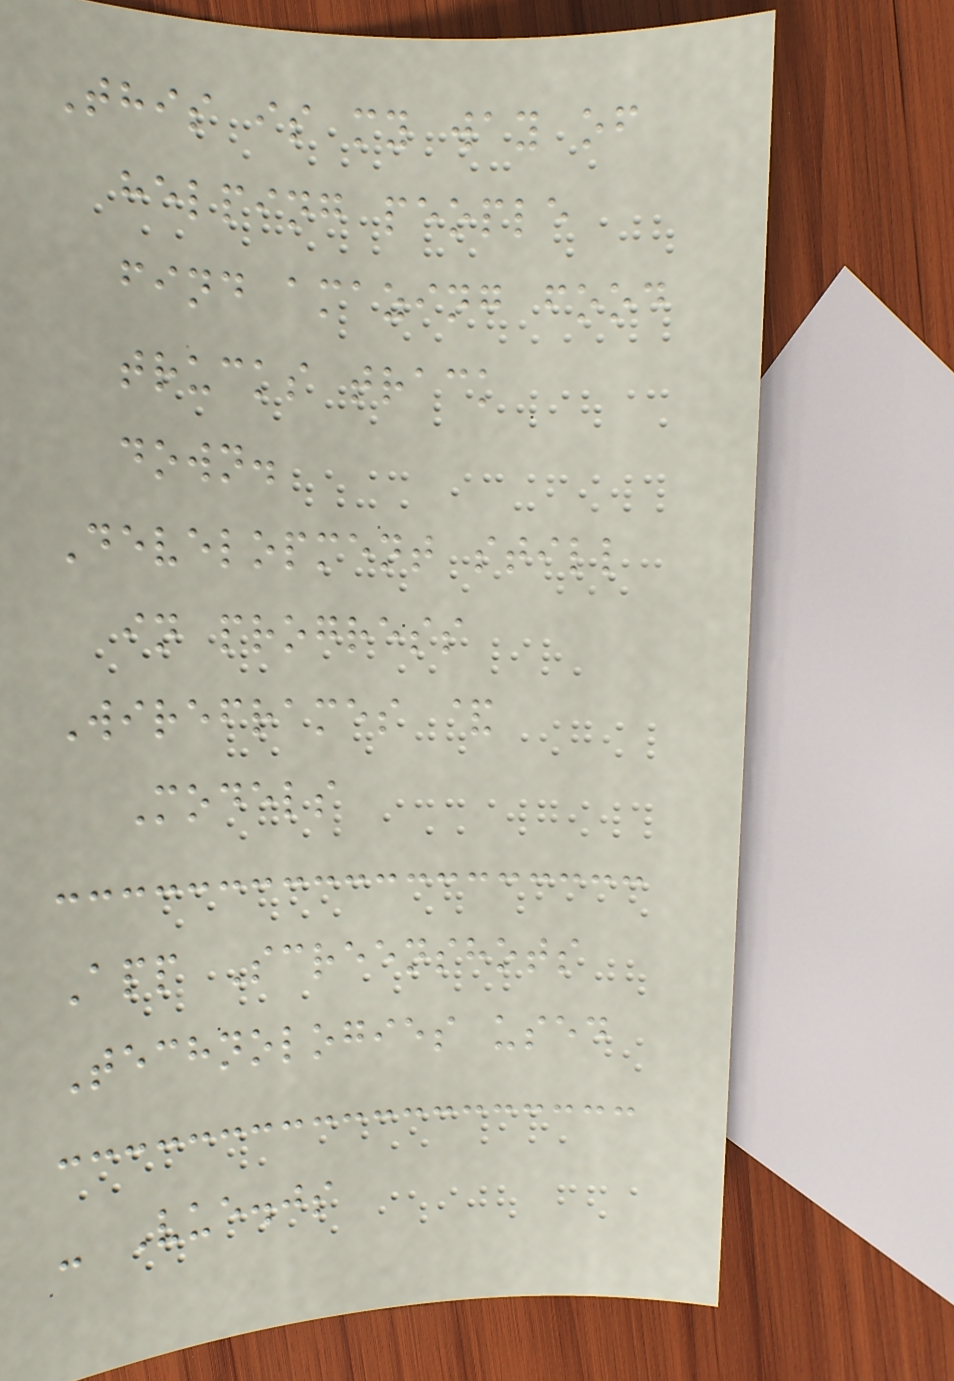This is my way of
helping people
find amazing food
trucks track
down.
Development still
in progress
Wireframes &
Models
App Screenshots
Technologies used
- Vue.js
